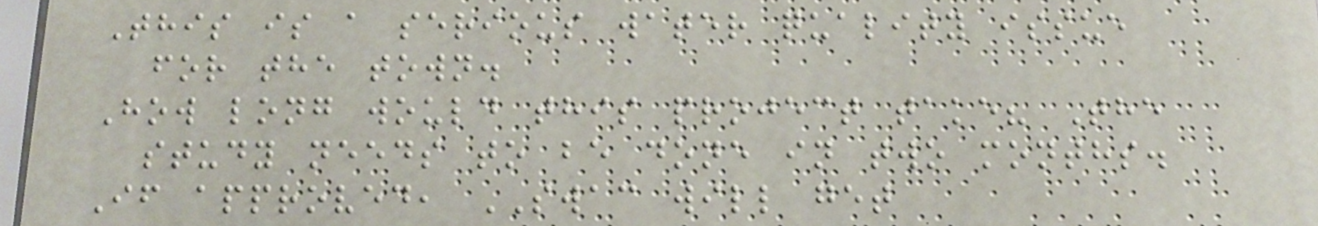This is a serious water quality issue
for the town.
How long would this project take? The
study needs to be done in two months.
If approved, SWAC will get
